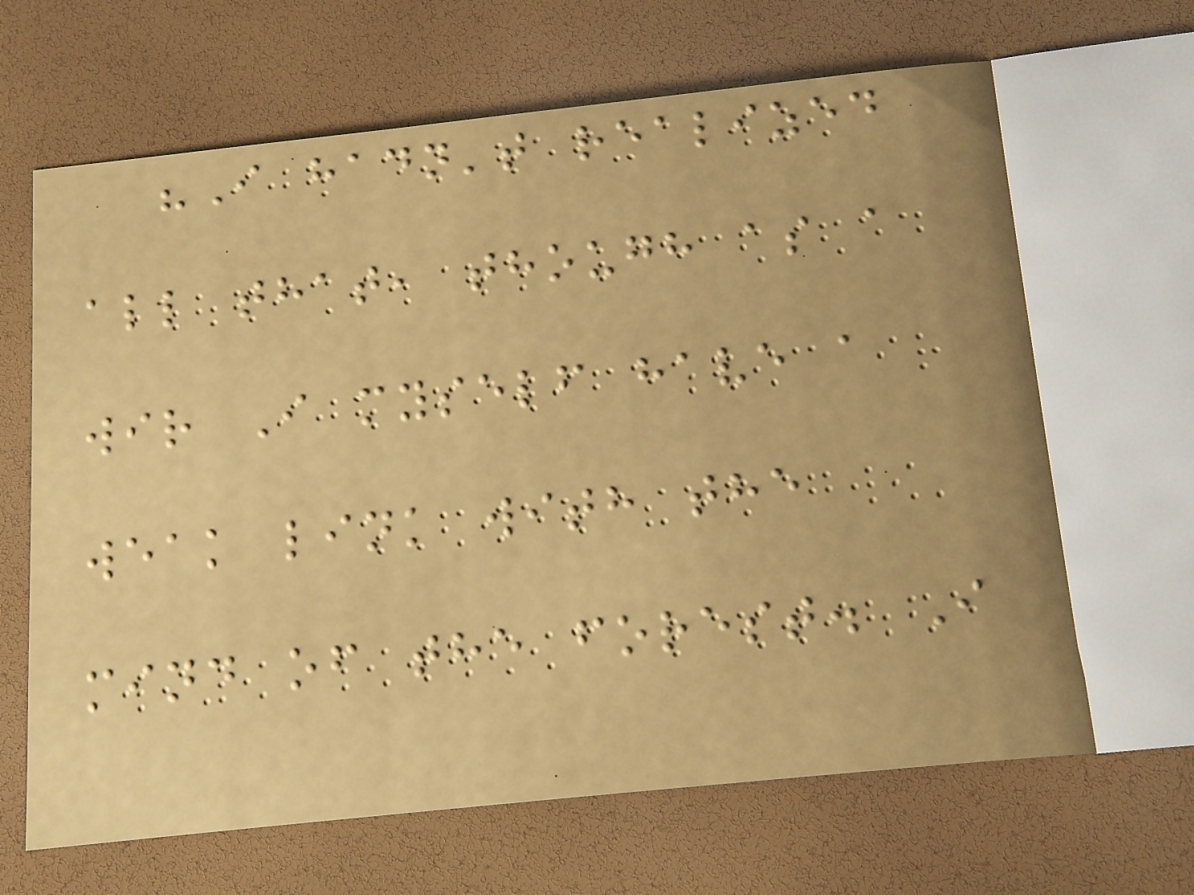"I hadn't realized
all that, though as a
wir I myself have a
weak link with the
mind of the forest. I
